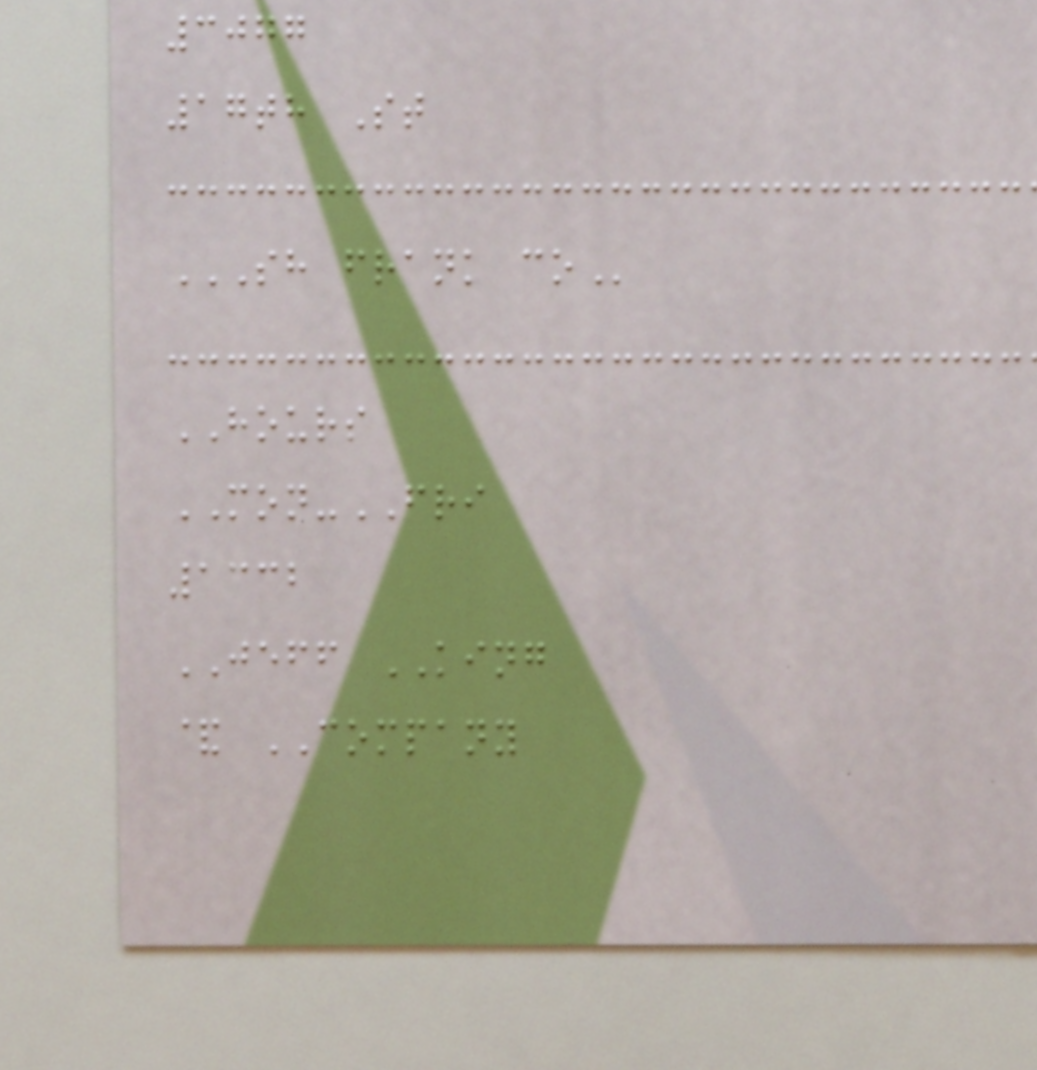3077
17th St
SH FRANK CO
HOURS
MON-FRI
1332
JEFF KING
& COMPANY
